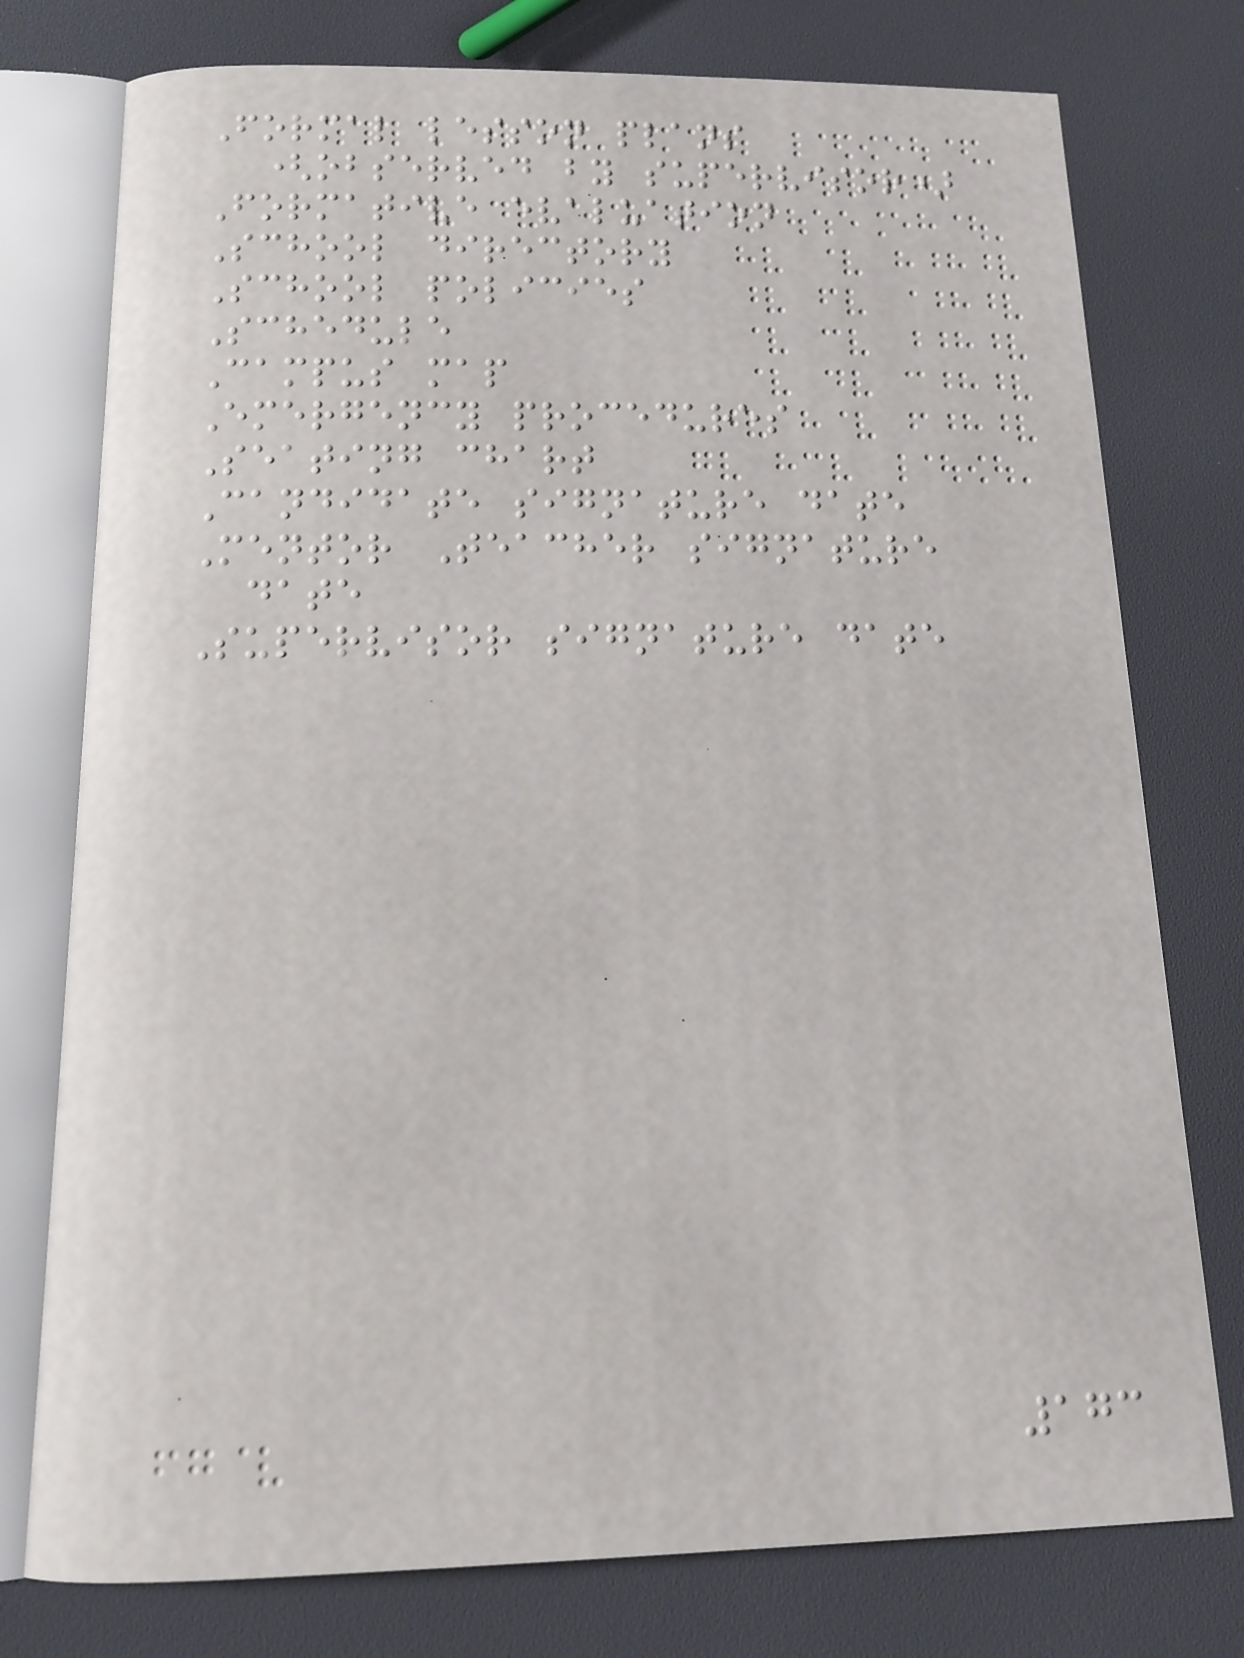Formal lesson plans
(observed by supervisor)
Formative evaluation
School directory
School policies
Schedule
Campus map
Emergency procedures
Seating chart
Candidate signature date
Mentor Teacher signature
date
Supervisor signature date
173
